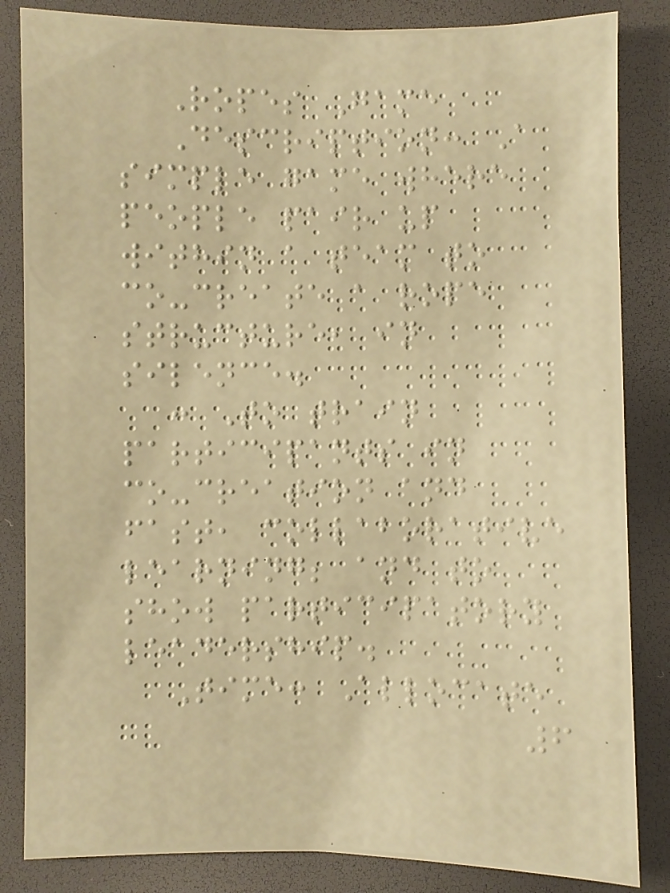Ropes Game
Description: A
simple game where
people pair up
within a team to
co-create a rope
structure, in
silence.
: To train
participants in
co-creation and
fast, collaborative
learning; and to
show participatory
leadership.
Time: Allocate
6
